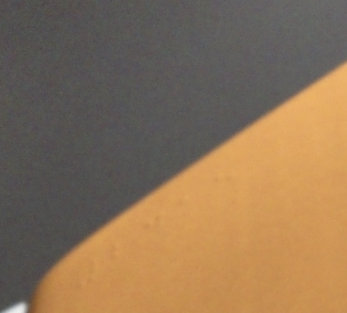2415
